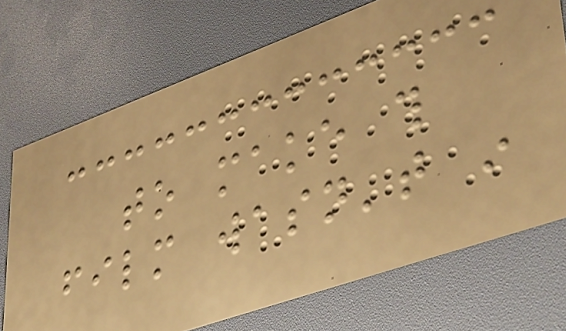to make this
film wasn't in
